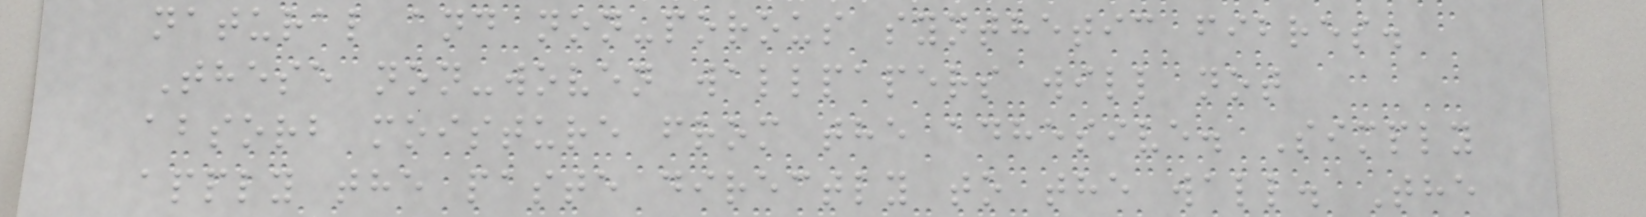natural and non-porous synthetic fibres.
These non-woven wallpapers will not
absorb moisture from the adhesive. Simply
apply the paste directly to the wall. The
